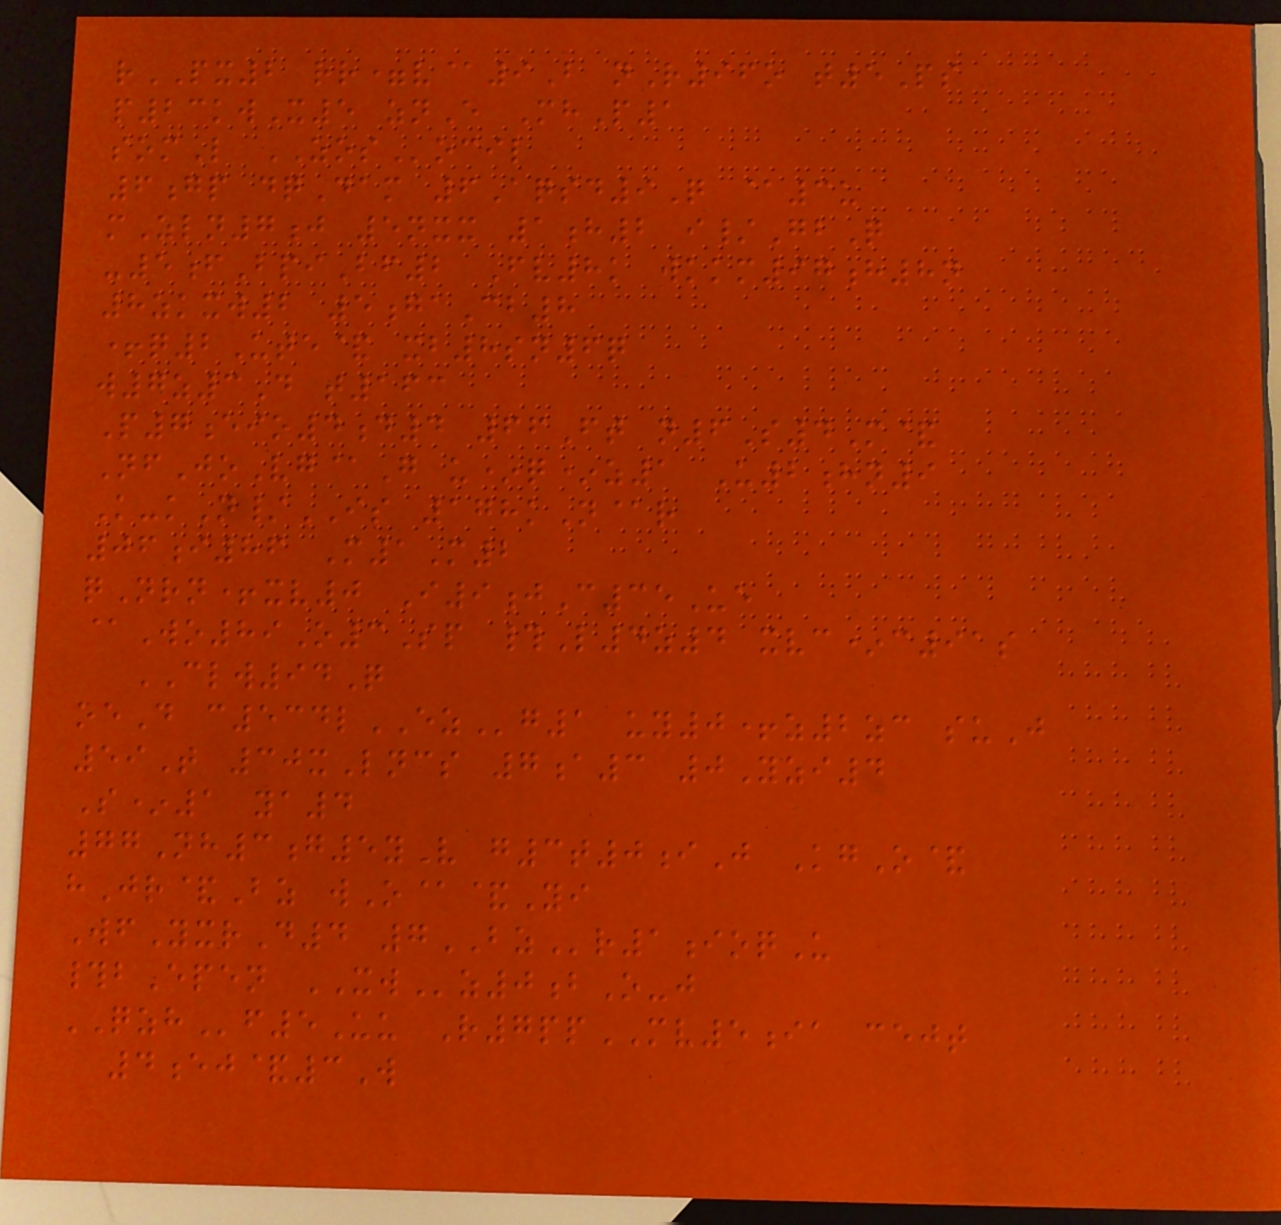rPX2 rr=v@9B nR96o t5Ps
p23kwX5 znE MhP1
somL ZOSocil
6gp dqDam 6Aqsd9Q @3u
mZln7j 5nxx 1h2 i/GbQ
-5fBpiBf2 Fv8k wkkm97h8n
8zkxw2 5gaCb8
+q2Ute& xb8sn6q
w7z3D t163
P7eio4d4 66Ft n6S4M&
NfJoVg@G u*q*z1 U2hn9
K-kN/IS 178kN@r
06i86 M1M2
qNrn+xv0 I9jC35Ue
@Wo89O3Sp #L4z4 xvc*c91s
CLW94Q
oeD c534lEZg1 uy0+z2zc suJ
59T 30xLncs 7a3 0Yzi4
S*1 ya4
77Nh3g5yV g3t0iJ KgO&
hJr&Bz wO@&Yi
WfYxrD4 7BZr1ioqU
#bEpen XWz0bO-j
QZHf5Uu R7ppMV5ia cejt
4ej&3W
